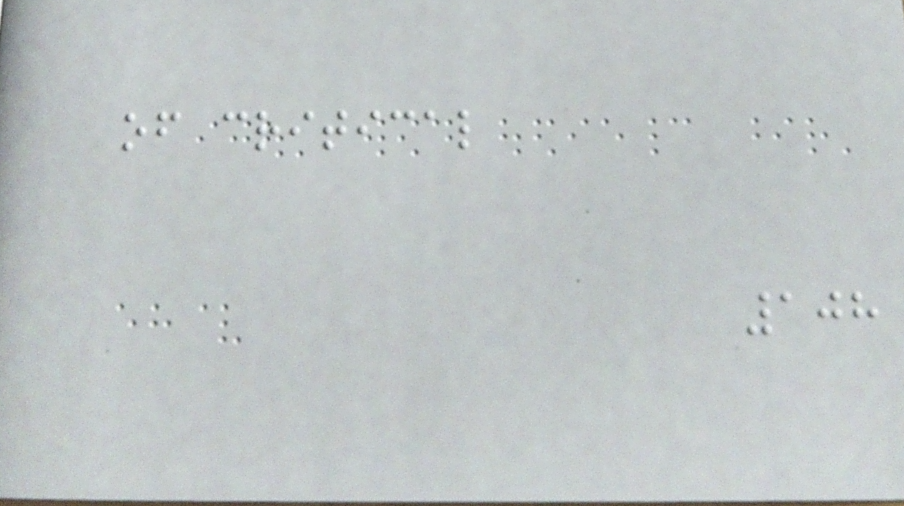of critical
108
